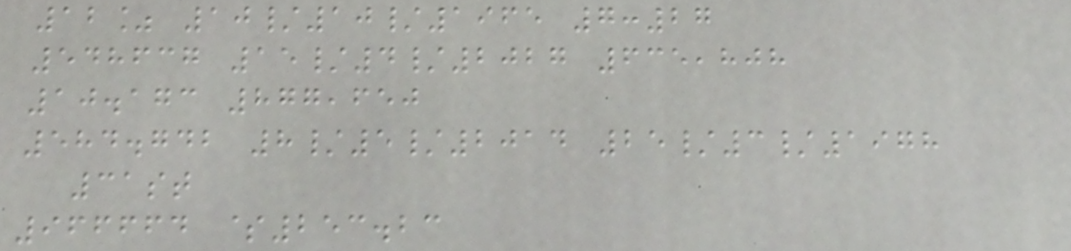12% 10/10/1965 7:27
548637 15/4/2027 635,808
10.173 877,650
584.742 8/5/2014 25/3/1978
31st
966664 $253.23
